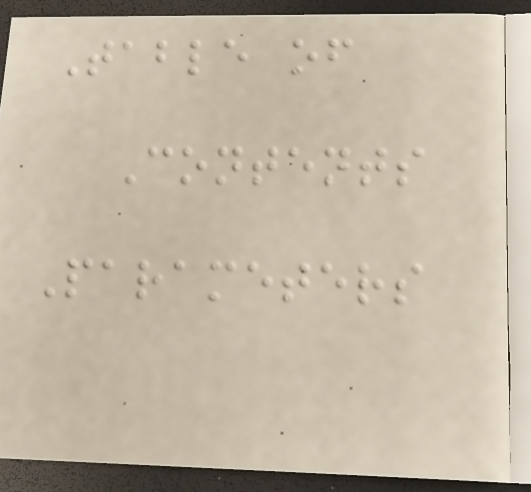Table of
Contents
Parameters
